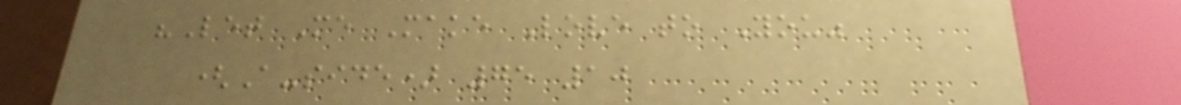"Let Me Make Love to You"
(A-side) 75 10
